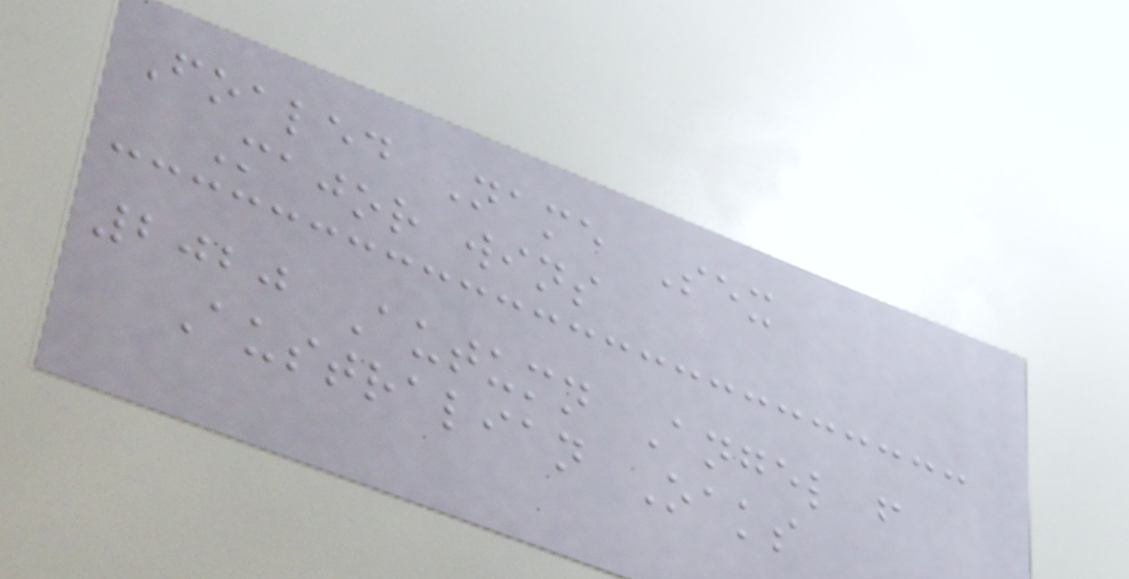Foaled Name Sex
Major wins
2020 Autumn Angel f
Australian Oaks
